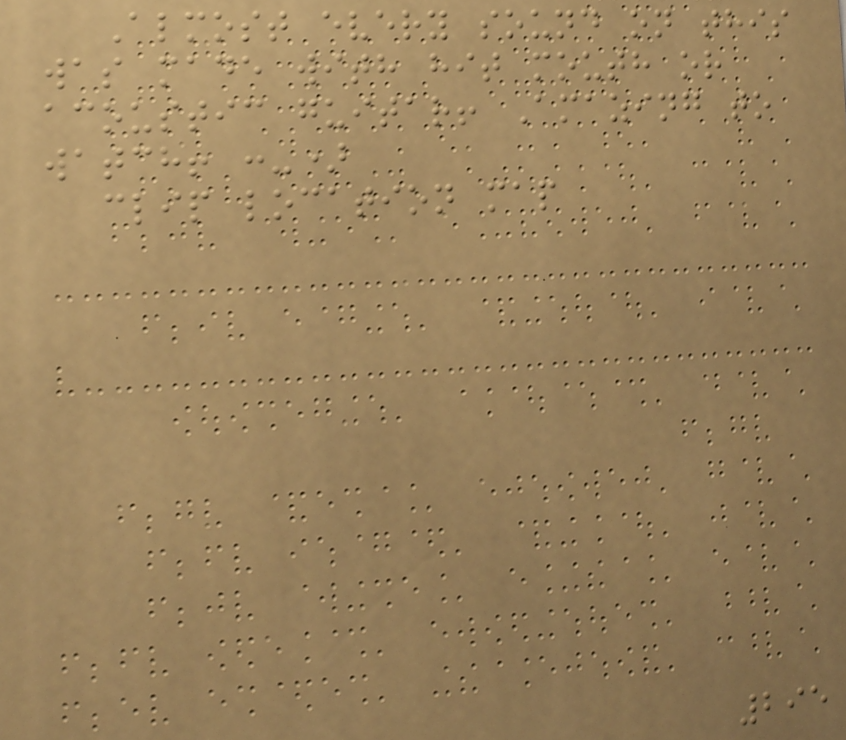Almost every sound on this
was made with hit mouth or
acoustic guitar! Amazing to
watch! :-)
clip location map
295
